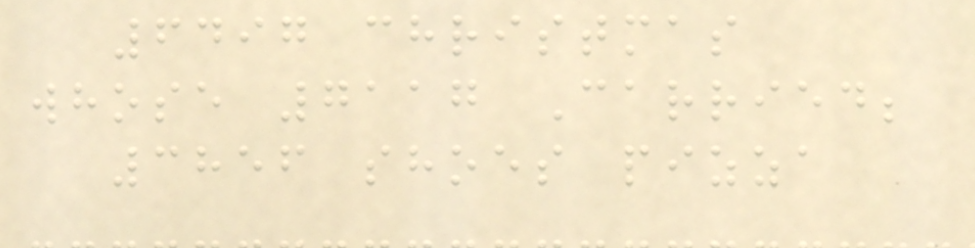6497 christmas
whose 7117 Carried;
3856 shoes pizza
